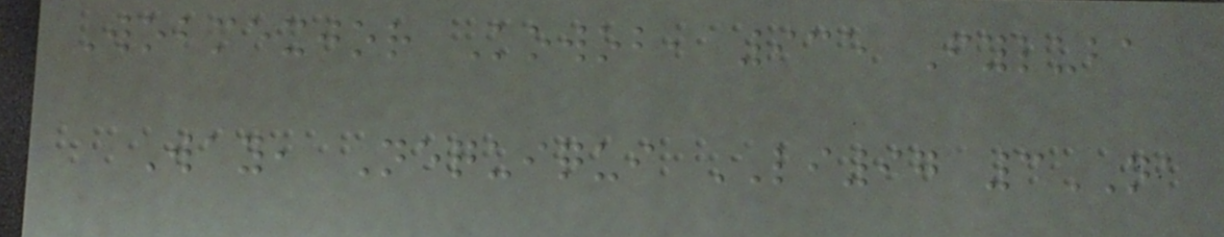Wobmexjor Kowob, 935 Fyluba
Way, Nequiqui LI97 3NA
